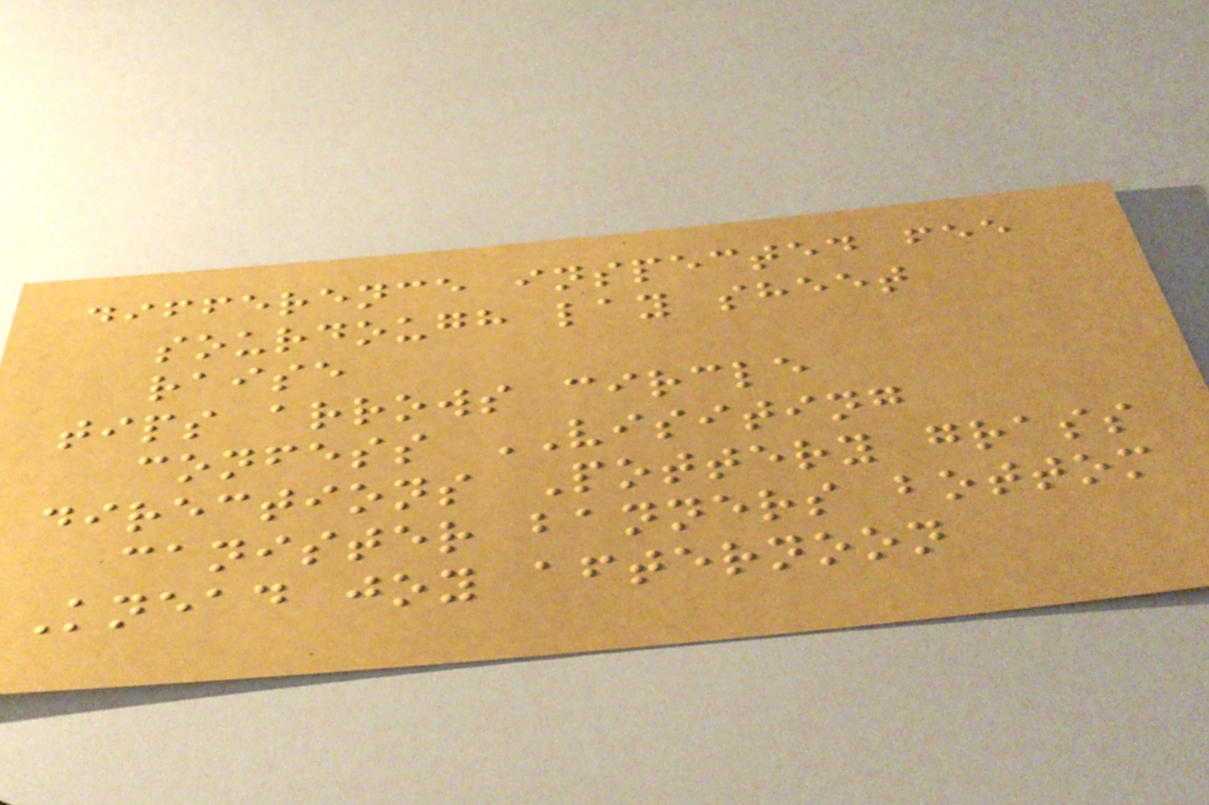difference inspected fee
sourdough lay sheet
raise
tips arrows circle
confess VISITING
directions Pottery grass
canister banners bottom
Knead joy afternoon
